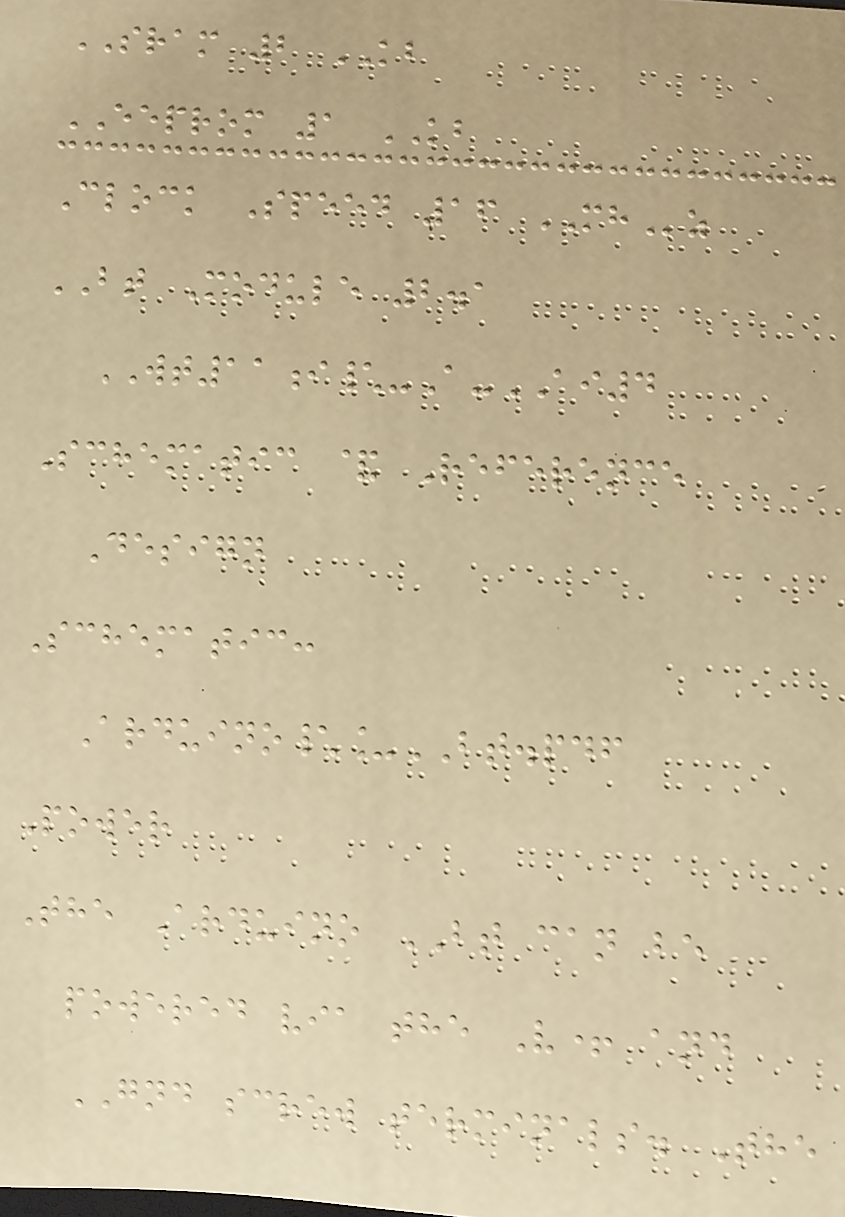SRAM 2 KB
EEPROM 1 KB
Clock Speed 16 MHz
BT Module 2.1
WT11i\-A-AI4
Schematic & Reference
Design
Schematic:
Arduino\_BT.pdf
Power
The Arduino BT can be
powered via the V+ and
GND screw terminals. The
